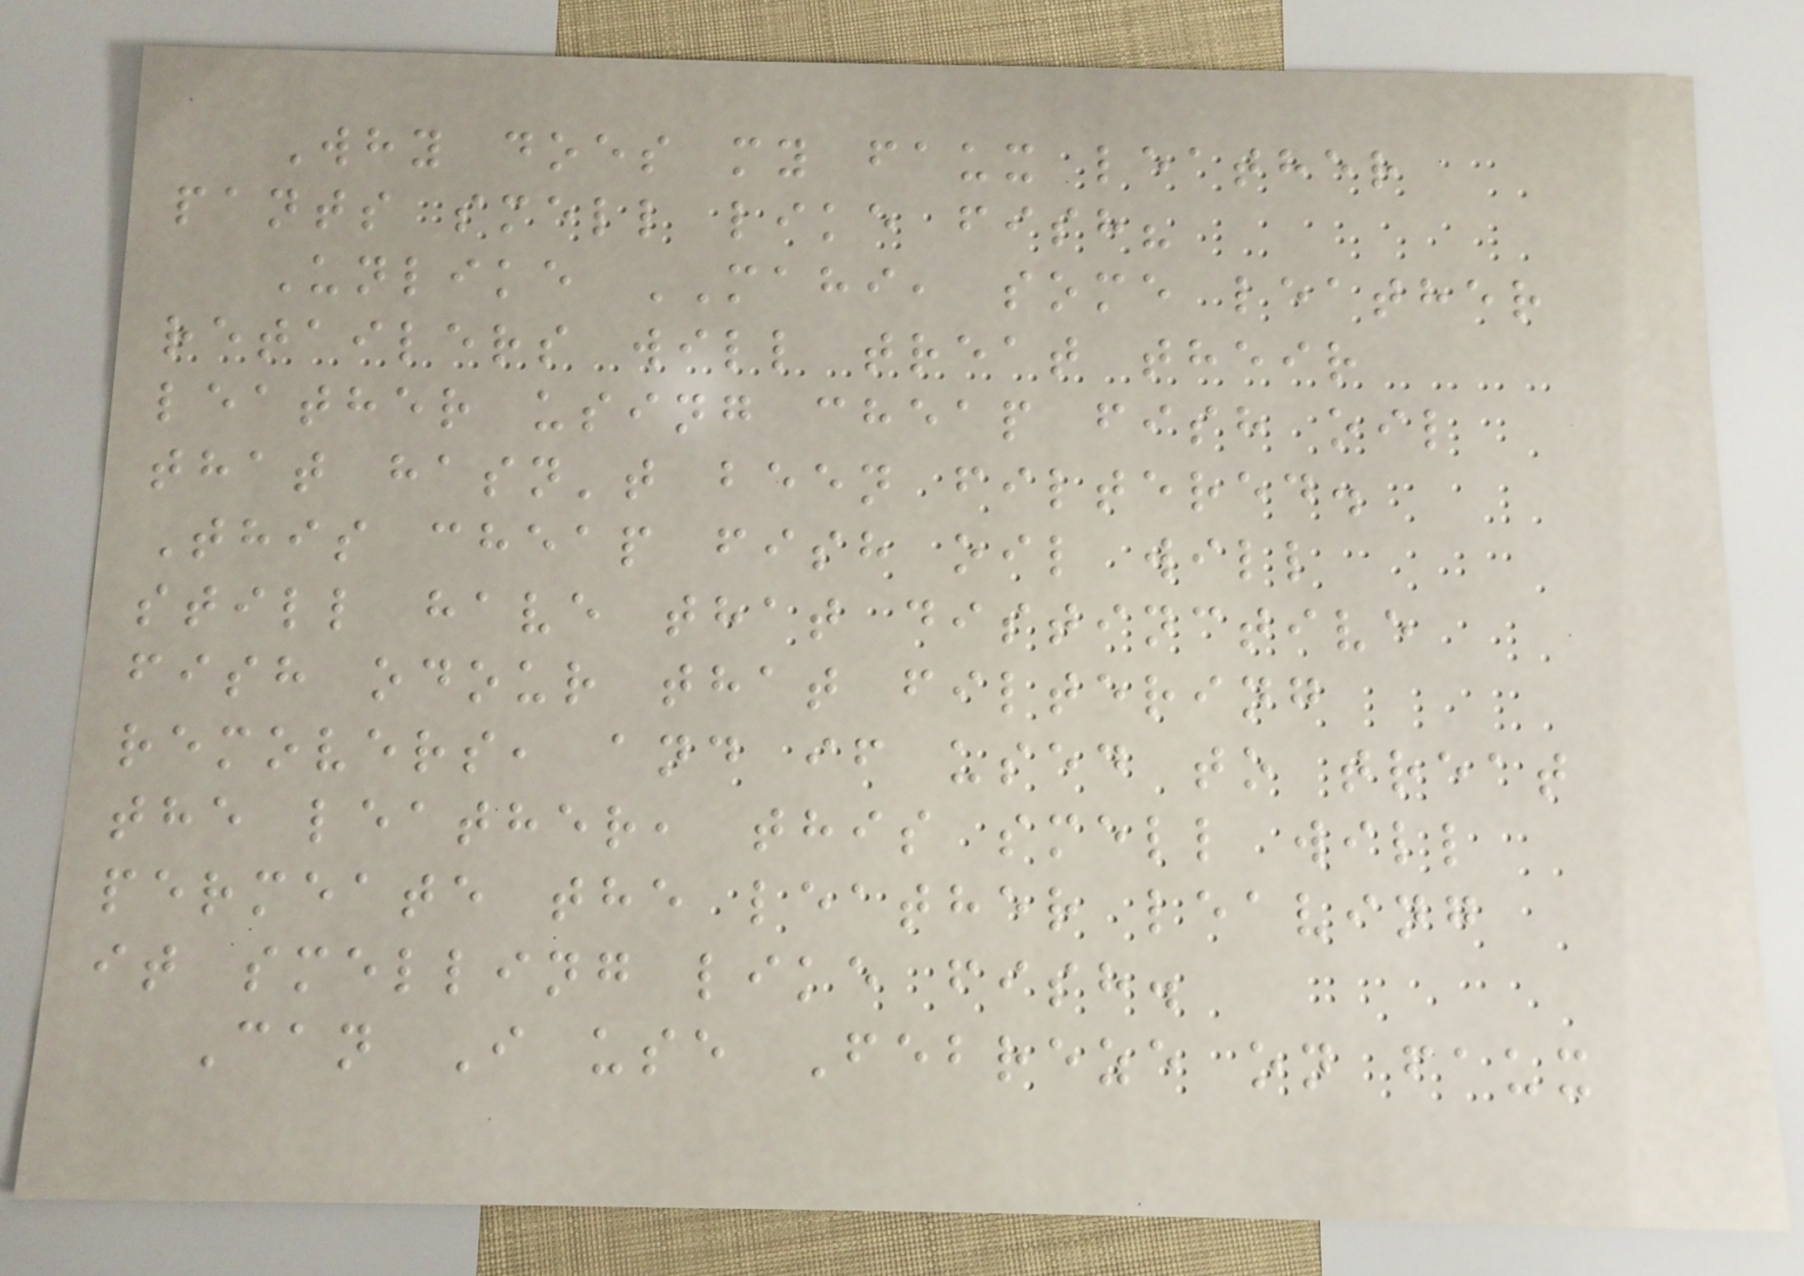Why does my faux leather
pants smell like fish?
Unlike MAHI, some leather
retailers will treat their
leather using cheap fish oil
that hasn't been filtered.
This cheap fish oil will
still have that distinctive
fish odour that filtering
removers, and if used to treat
the leather, this smell will
permeate the leather leaving
it smelling like fish.
Can I use Febreze on faux
